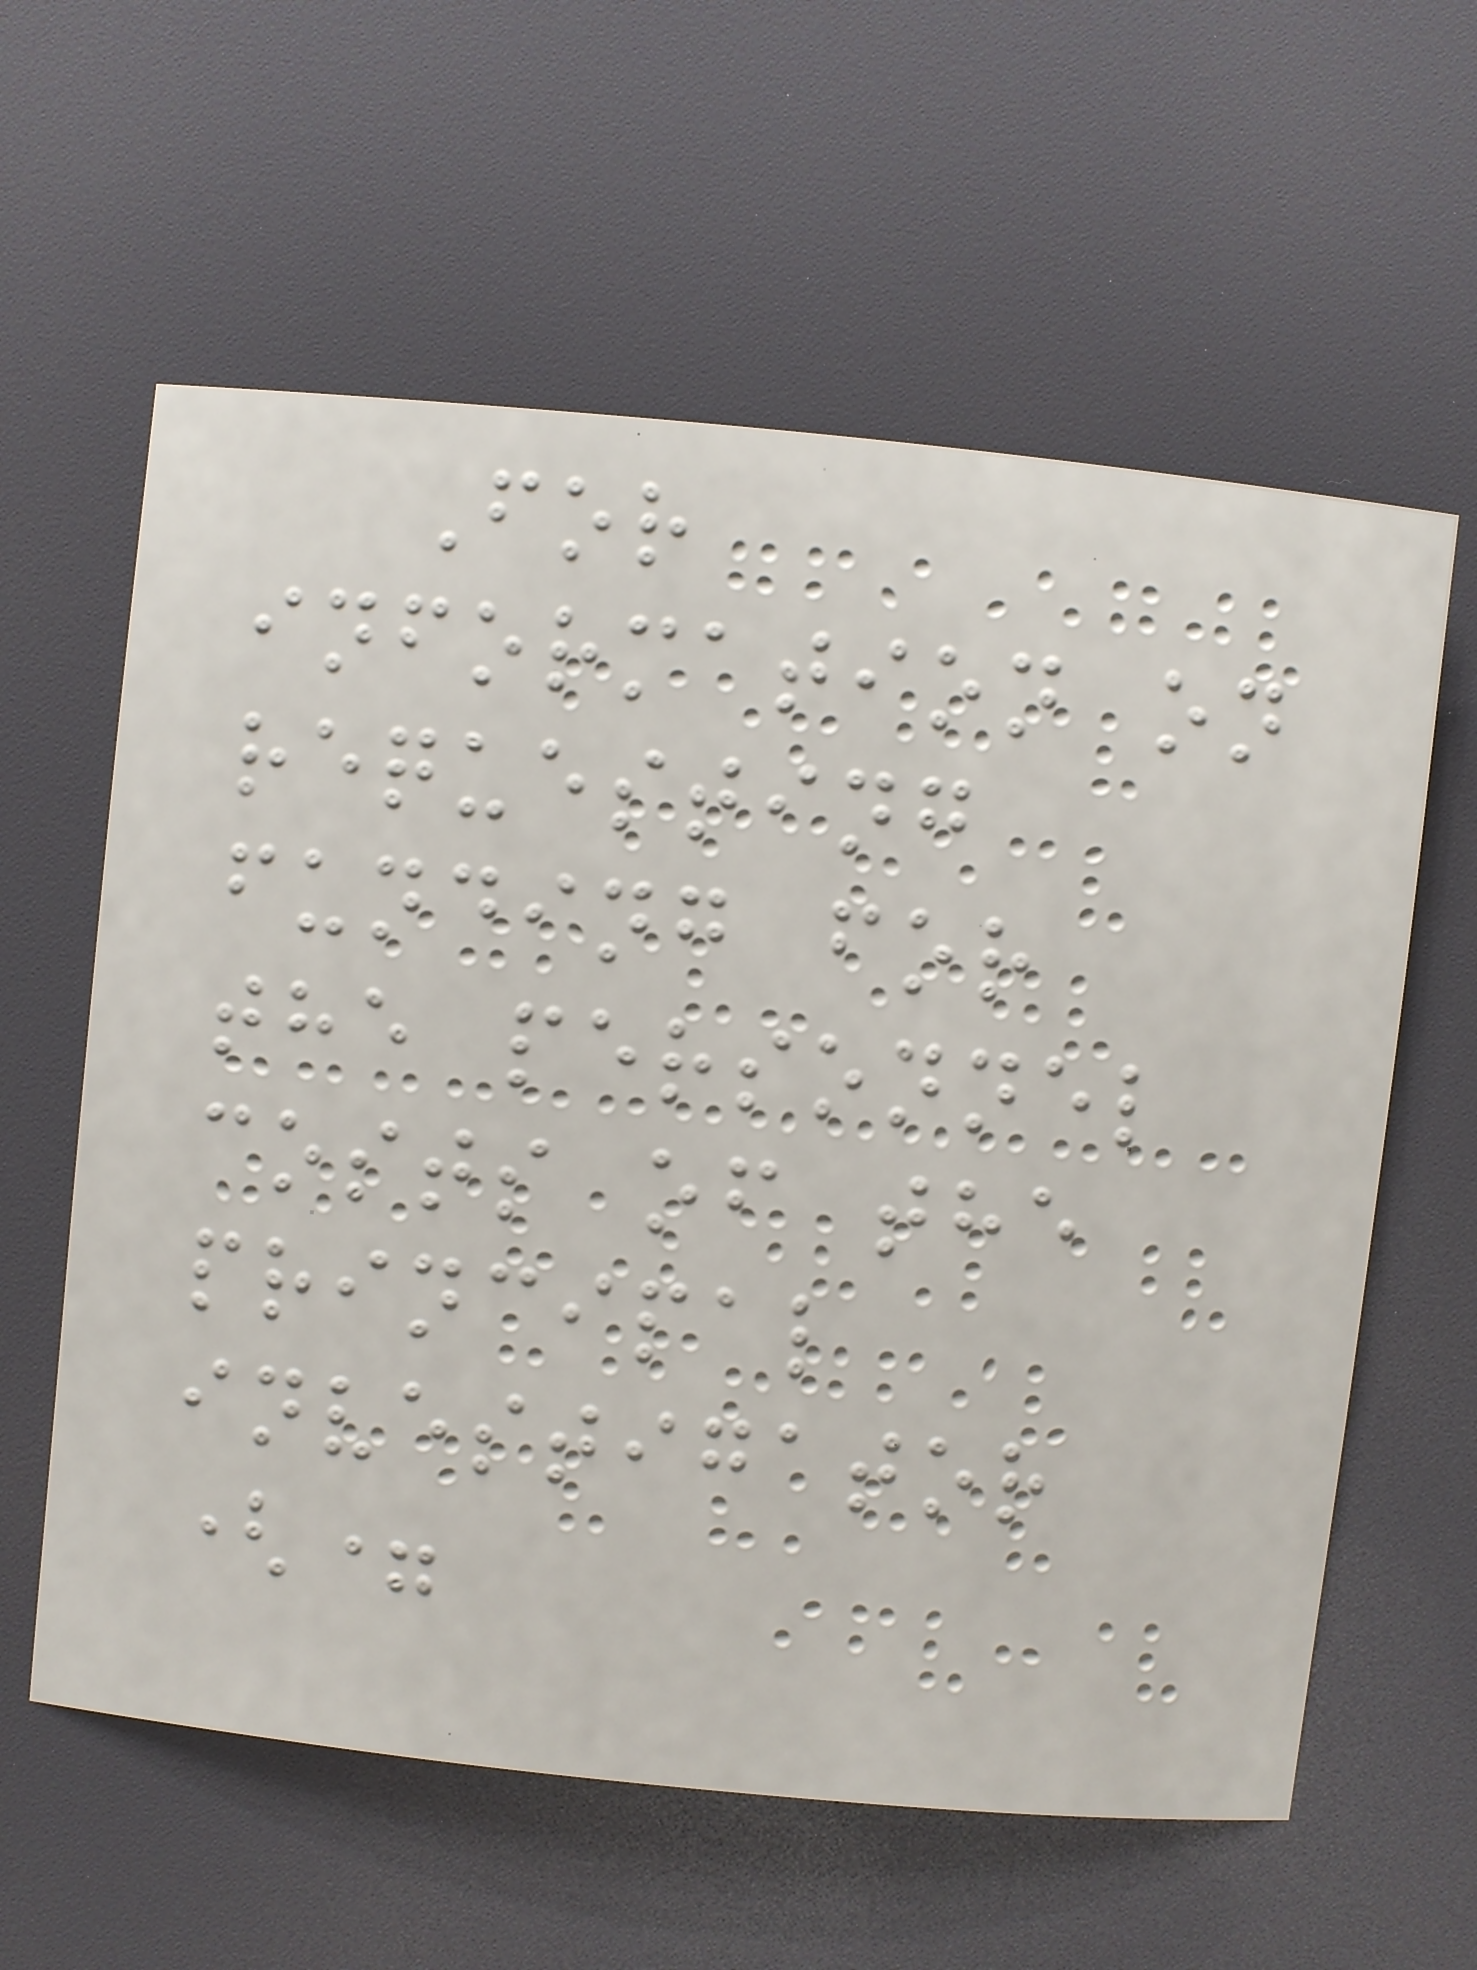For
information on
requesting
funding for
the personnel
costs of the
principal
investigator
(=
